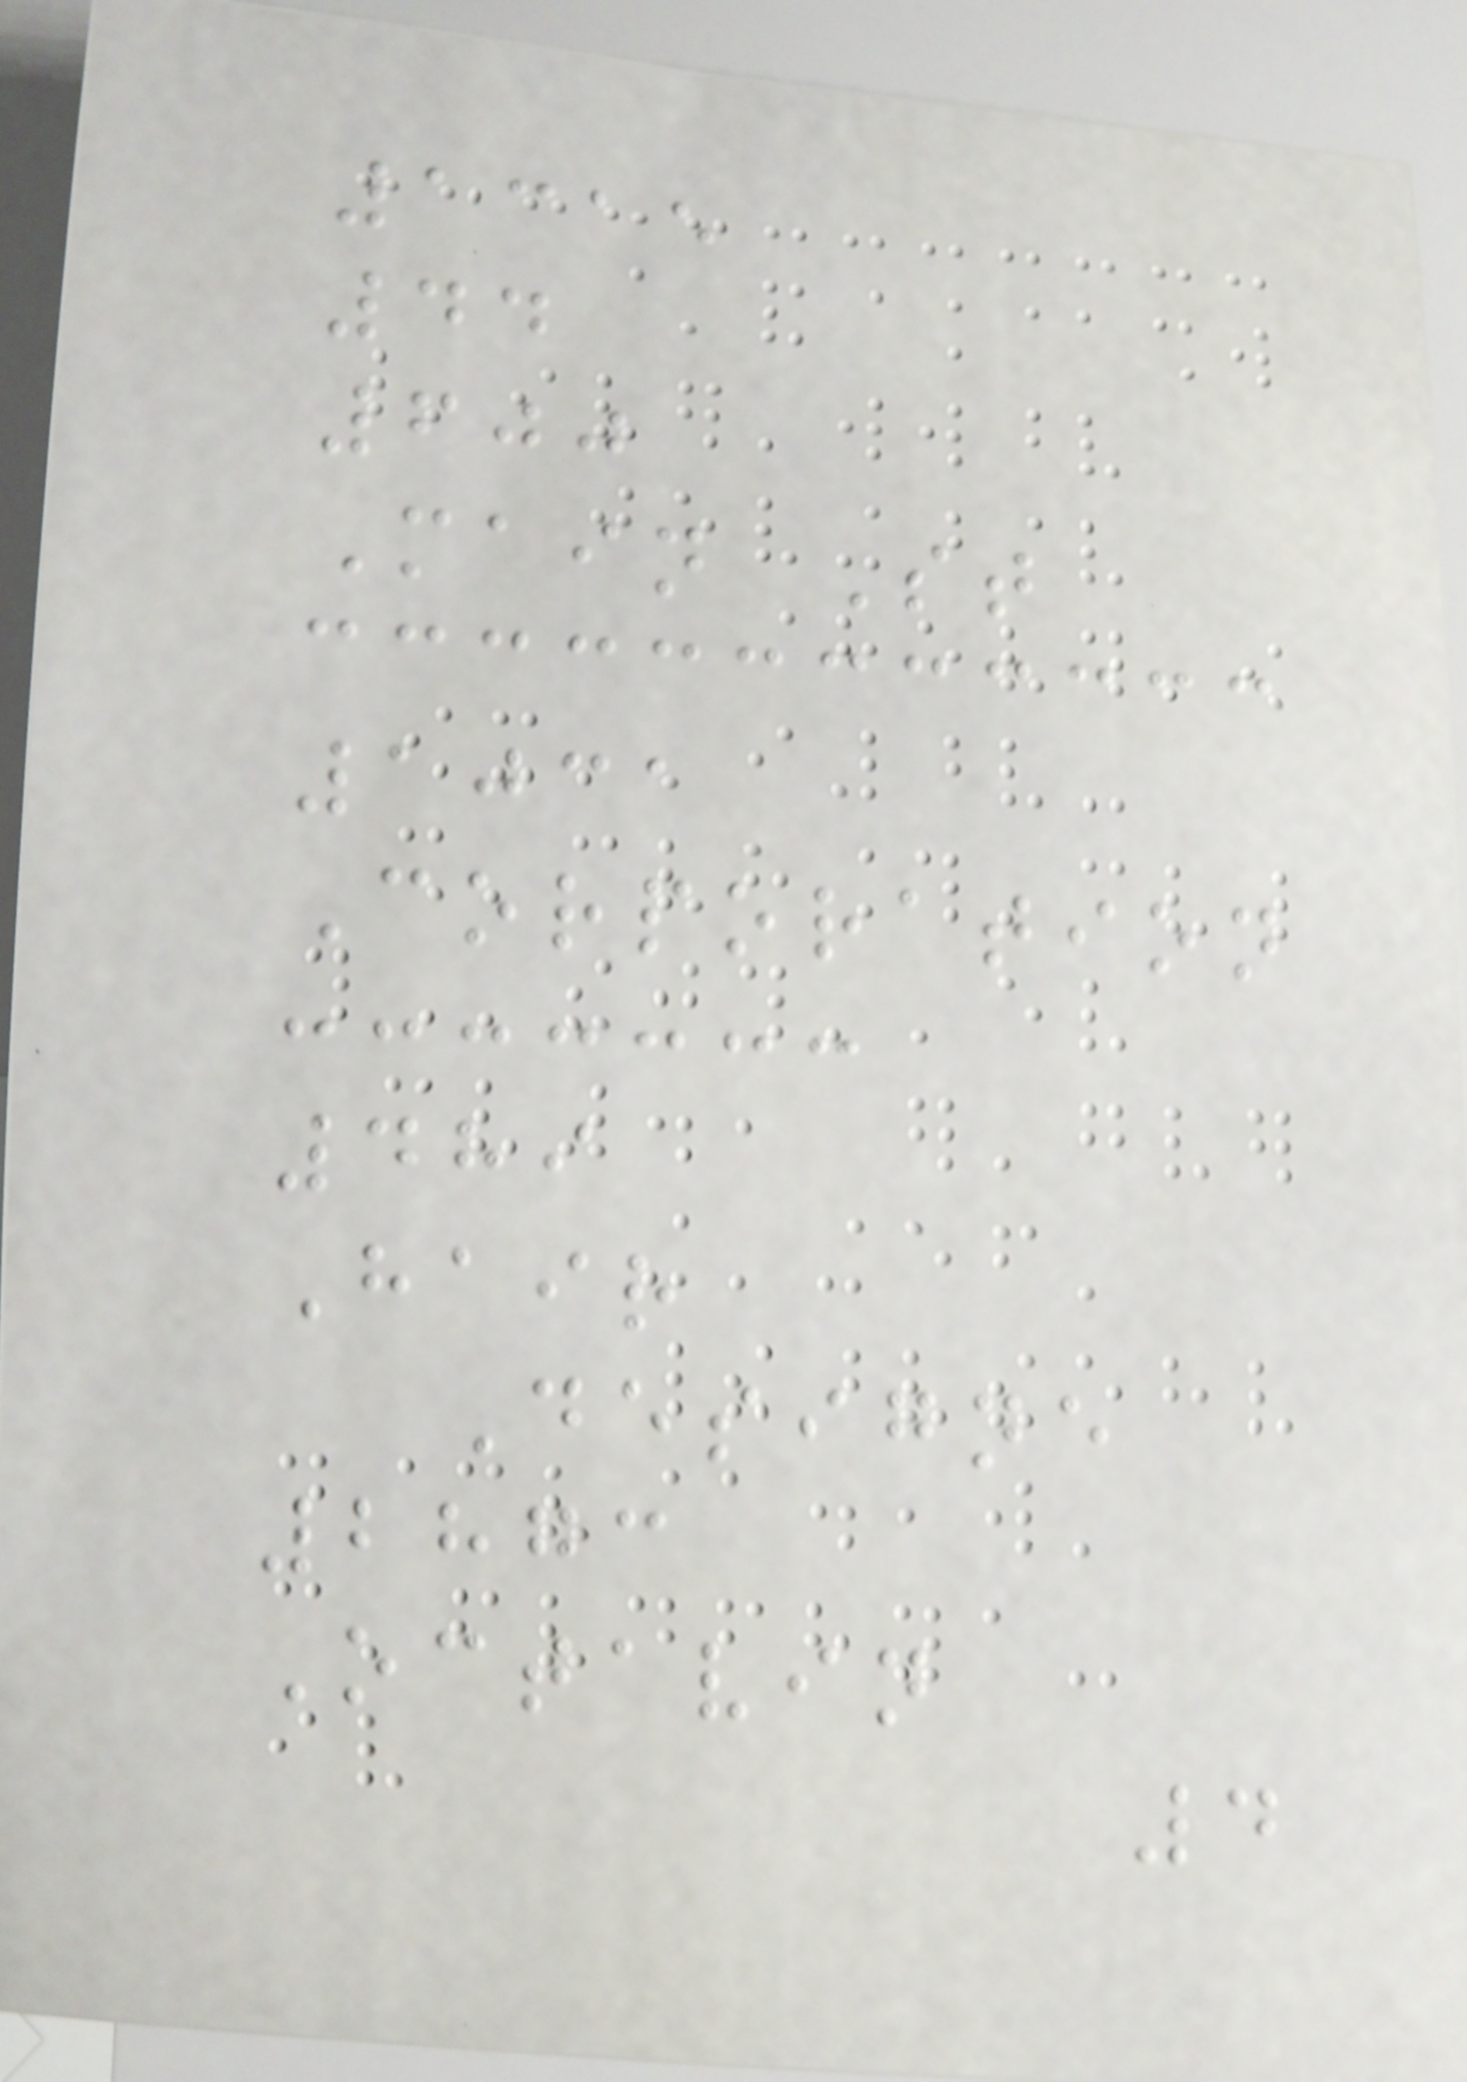1315
44
600
Main St
1031
Corporation
489
Hair
Designe
2873
Octavin
4
